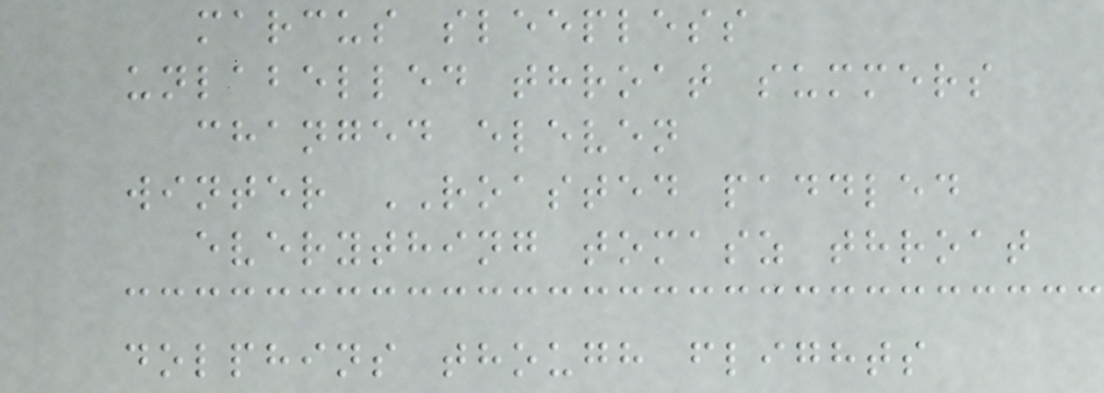marcus sleepless
unlabelled throat summers
changed eleven
winter ROASTED paddled
everything tomasz throat
dolphins though flights
